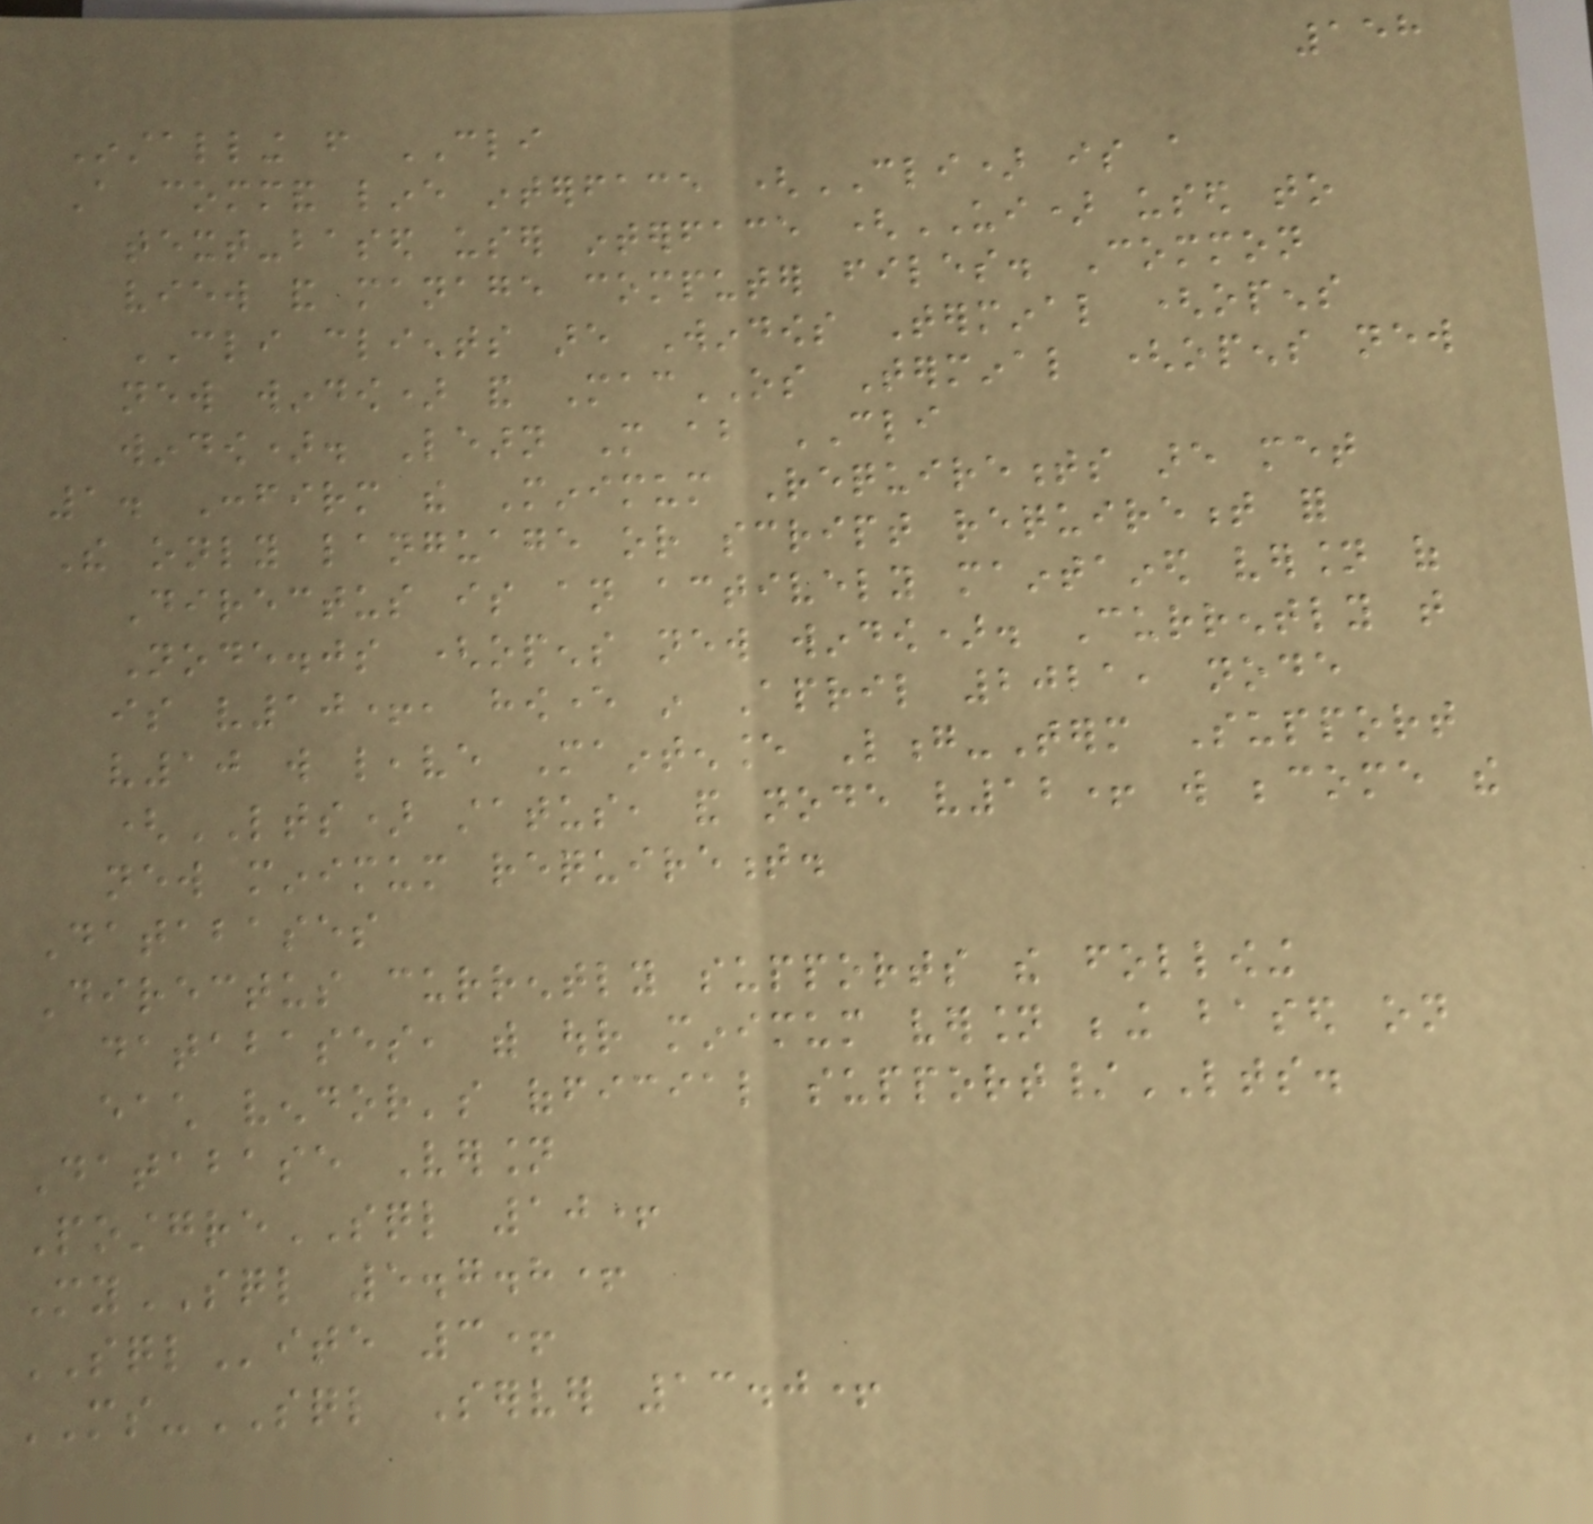158
Installing from CLI
A command line interface (CLI) is a
text-based user interface (UI) used to
view and manage computer files. Common
CLI clients are Windows Terminal (opens
new window) and MacOS Terminal (opens new
window). Learn More about CLI
1. Confirm the Minimum Requirements are met
The only language or script requirement for
Directus is an actively maintained version of
Node.js (opens new window). Currently that
is v10+, however in April 2021, node
v10 will leave Maintenance Long-Term Support
(LTS) status, and node v12+ will become the
new minimum requirement.
Databases
Directus currently supports the following
databases, with our minimum version being based on
each vendor's official support/LTS.
Database Version
PostgreSQL 10+
MySQL 5.7.8+
SQLite 3+
MS-SQL Server 13.0+
